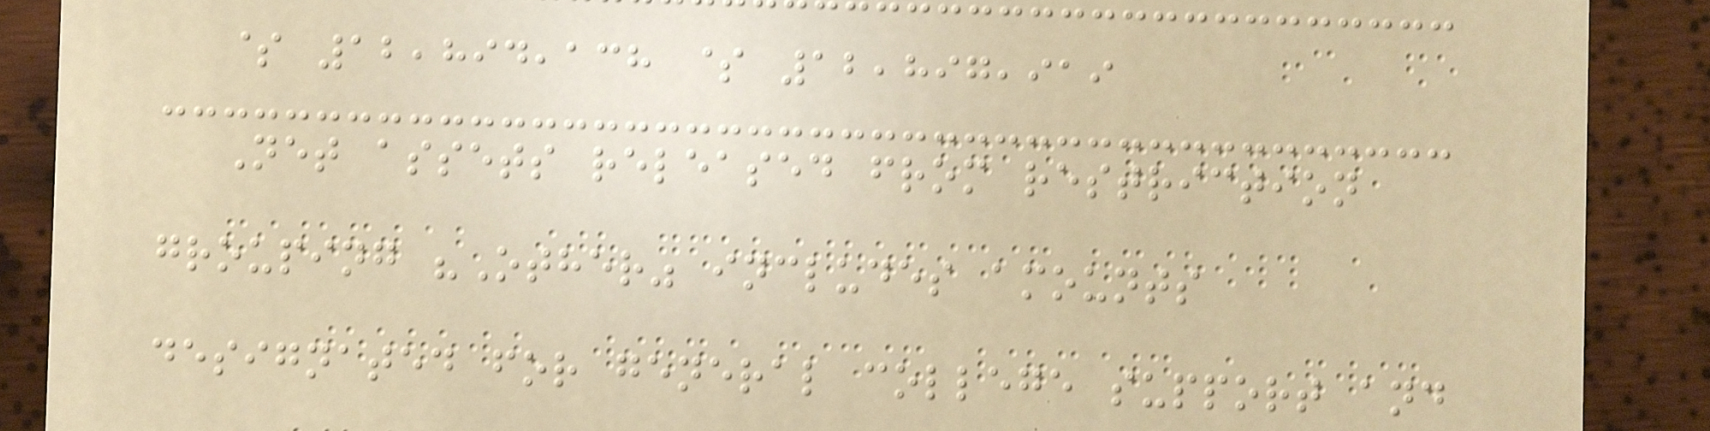$ 12,894,138 $ 12,897,919
Net assets released from restriction
grouping "Other" includes amounts
designated for general college support and
